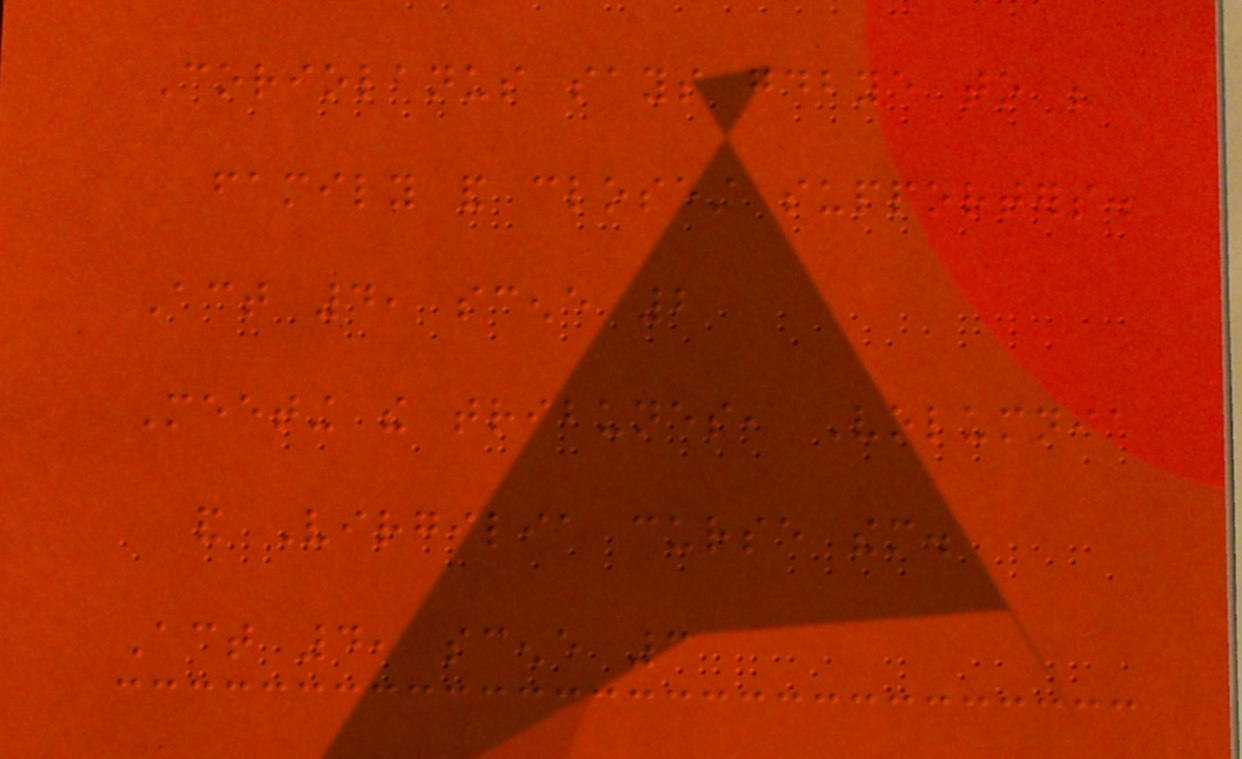Coriolanus says goodbye to his
family and closest supporters.
Act 4, scene 2
Meeting the tribunes, Volumnia
and Virgilia curse them.
Act 4, scene 3
